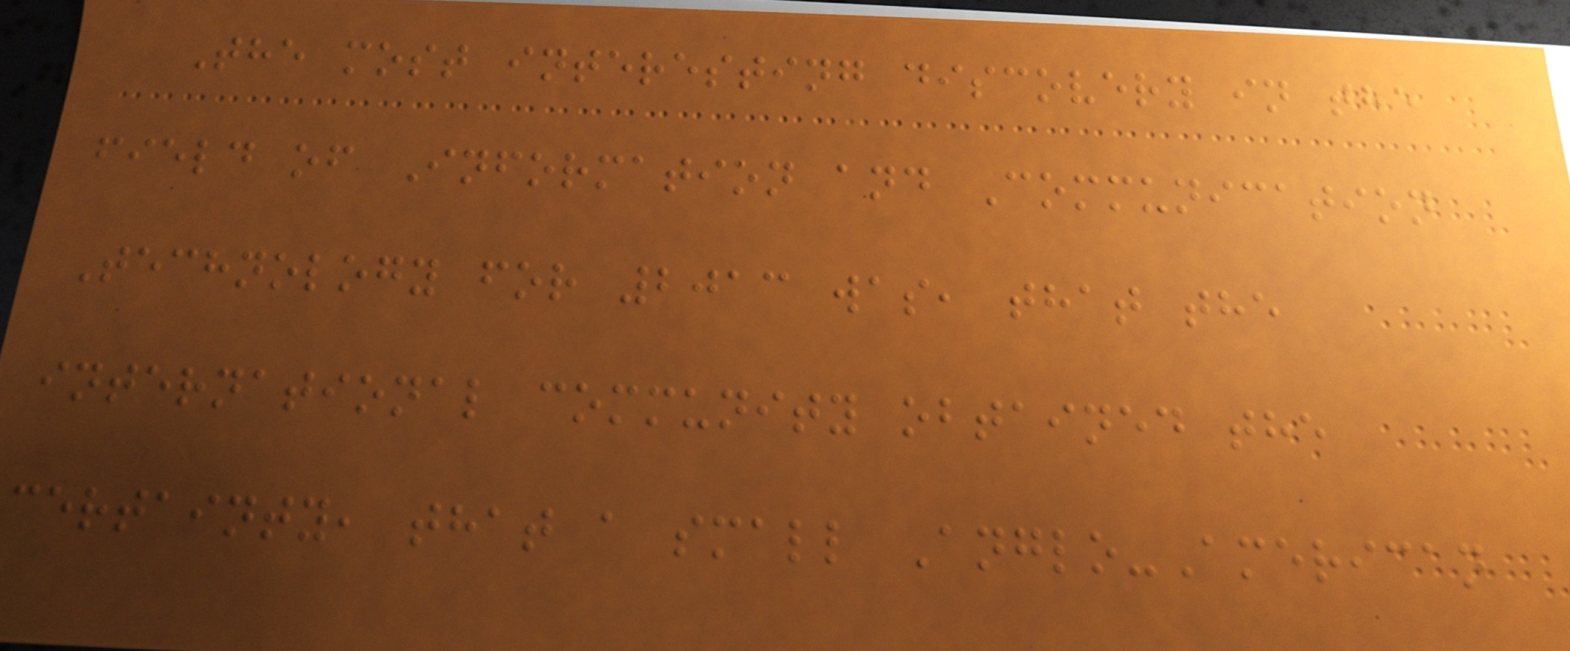The most interesting discovery in the
field of Information and Communication
Technology for 2013 was, that the
international community obtained the
certainty, that a small Anglo-American
